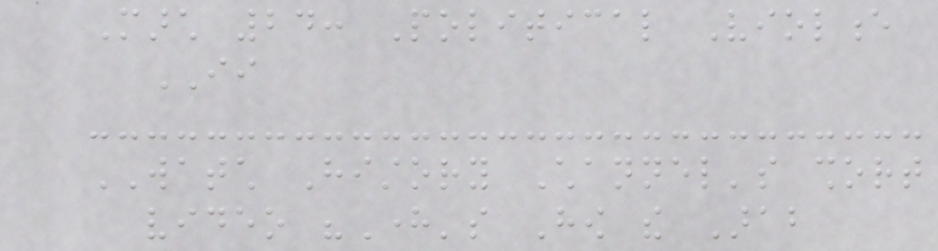March 24: Political Violence
II
WATCH History Channel's short
video "Here's How the Arab
